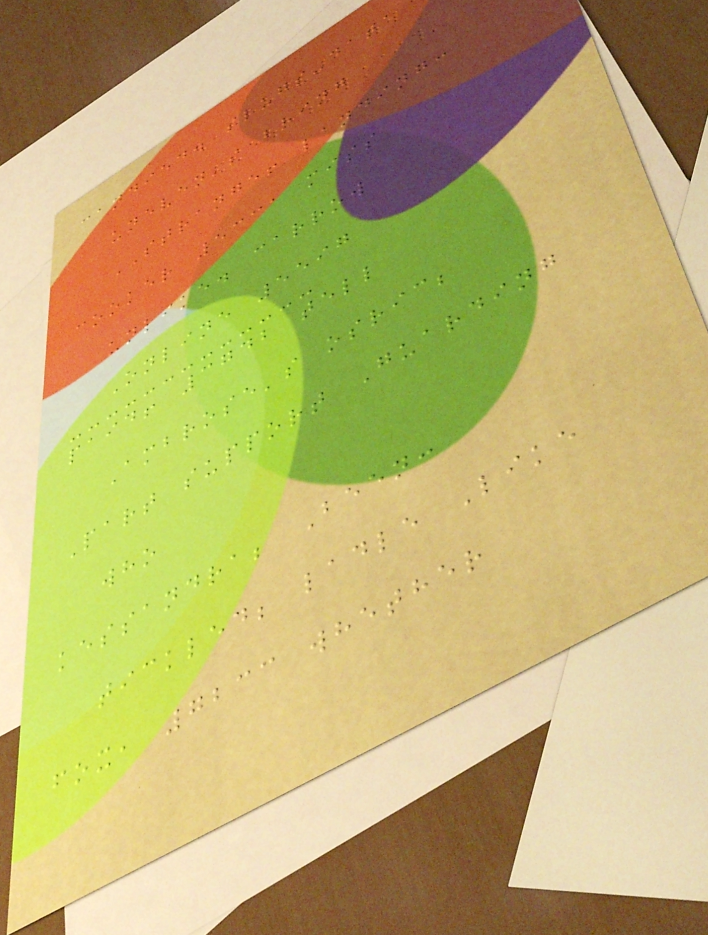candied. slugs-data
uneven's bring
STRANGE! landing:
cooker 5331 miss
unlike. carrow
Online 5597
paid! 3742 tell
Ambrose's osric;
Part support Guarding
who
kessandra; Been:
tickled; ladle Like
fox, 7233 whether
